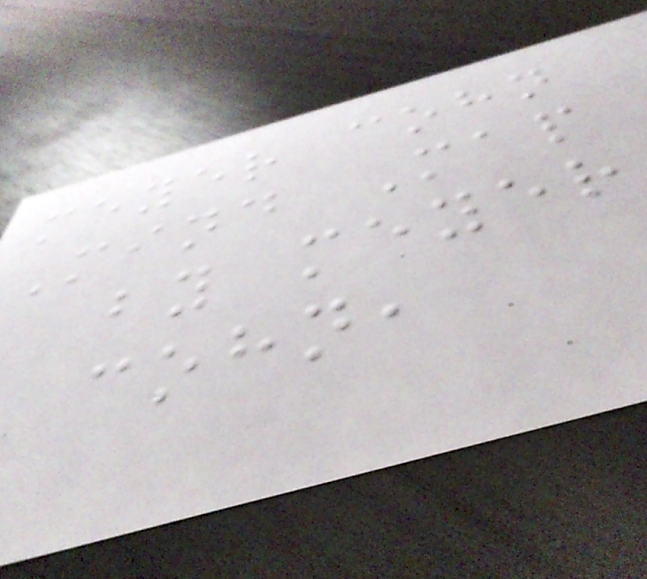meyer cohn
Mind Map
by meyer
cohn,
